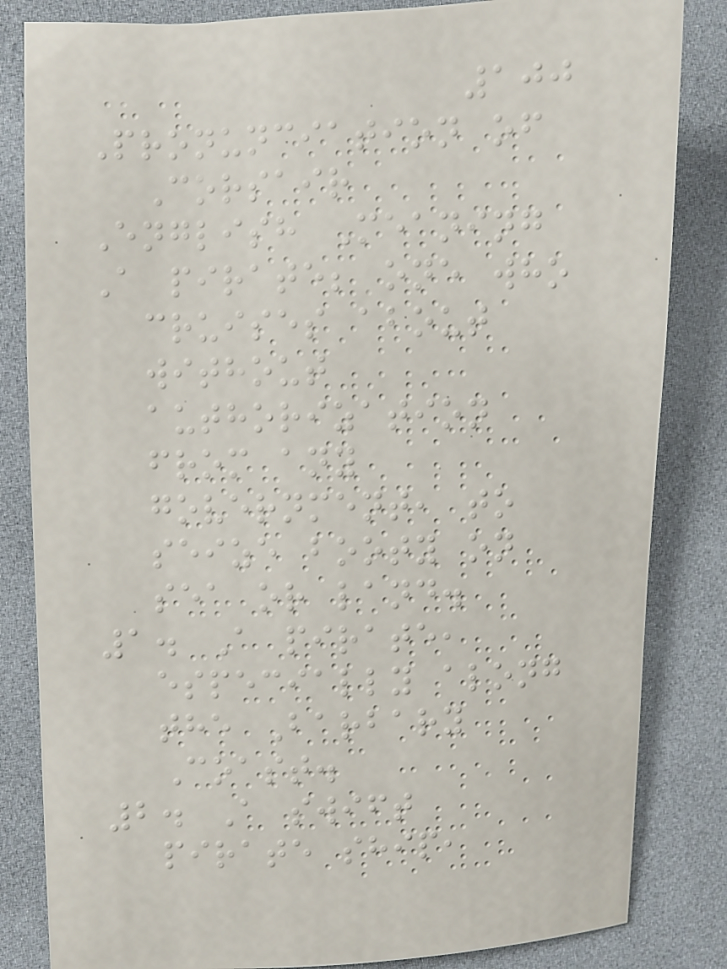100
Pronunciation of
Corsair
English Meaning
A pirate; one who
cruises about
without
authorization
from any
government, to
seize booty on
sea or land.
1. A pirate,
especially along
the Barbary
Coast.
2. A swift
pirate ship,
